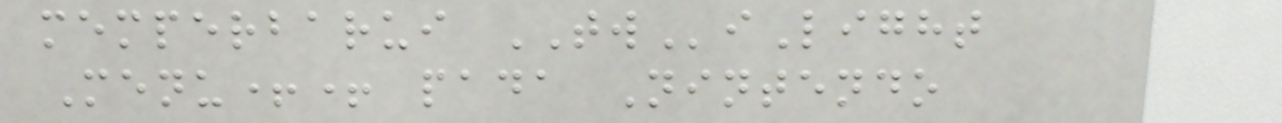memperbarui TWiLight
Menu++ pada Nintendo
